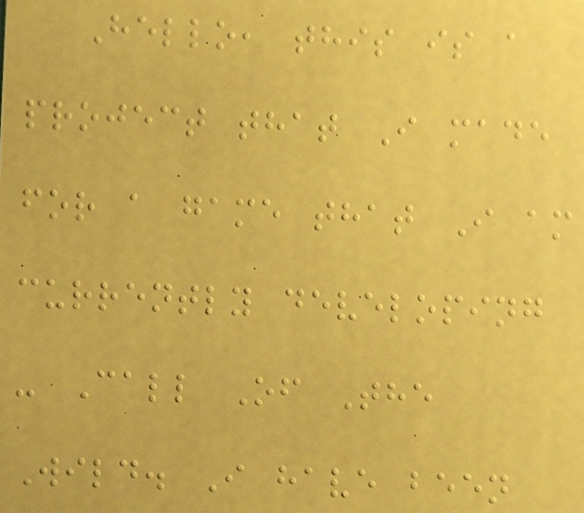Hello, this is a
project that I made
for a game that I am
currently developing
- Call Of The
Wild. I have been
